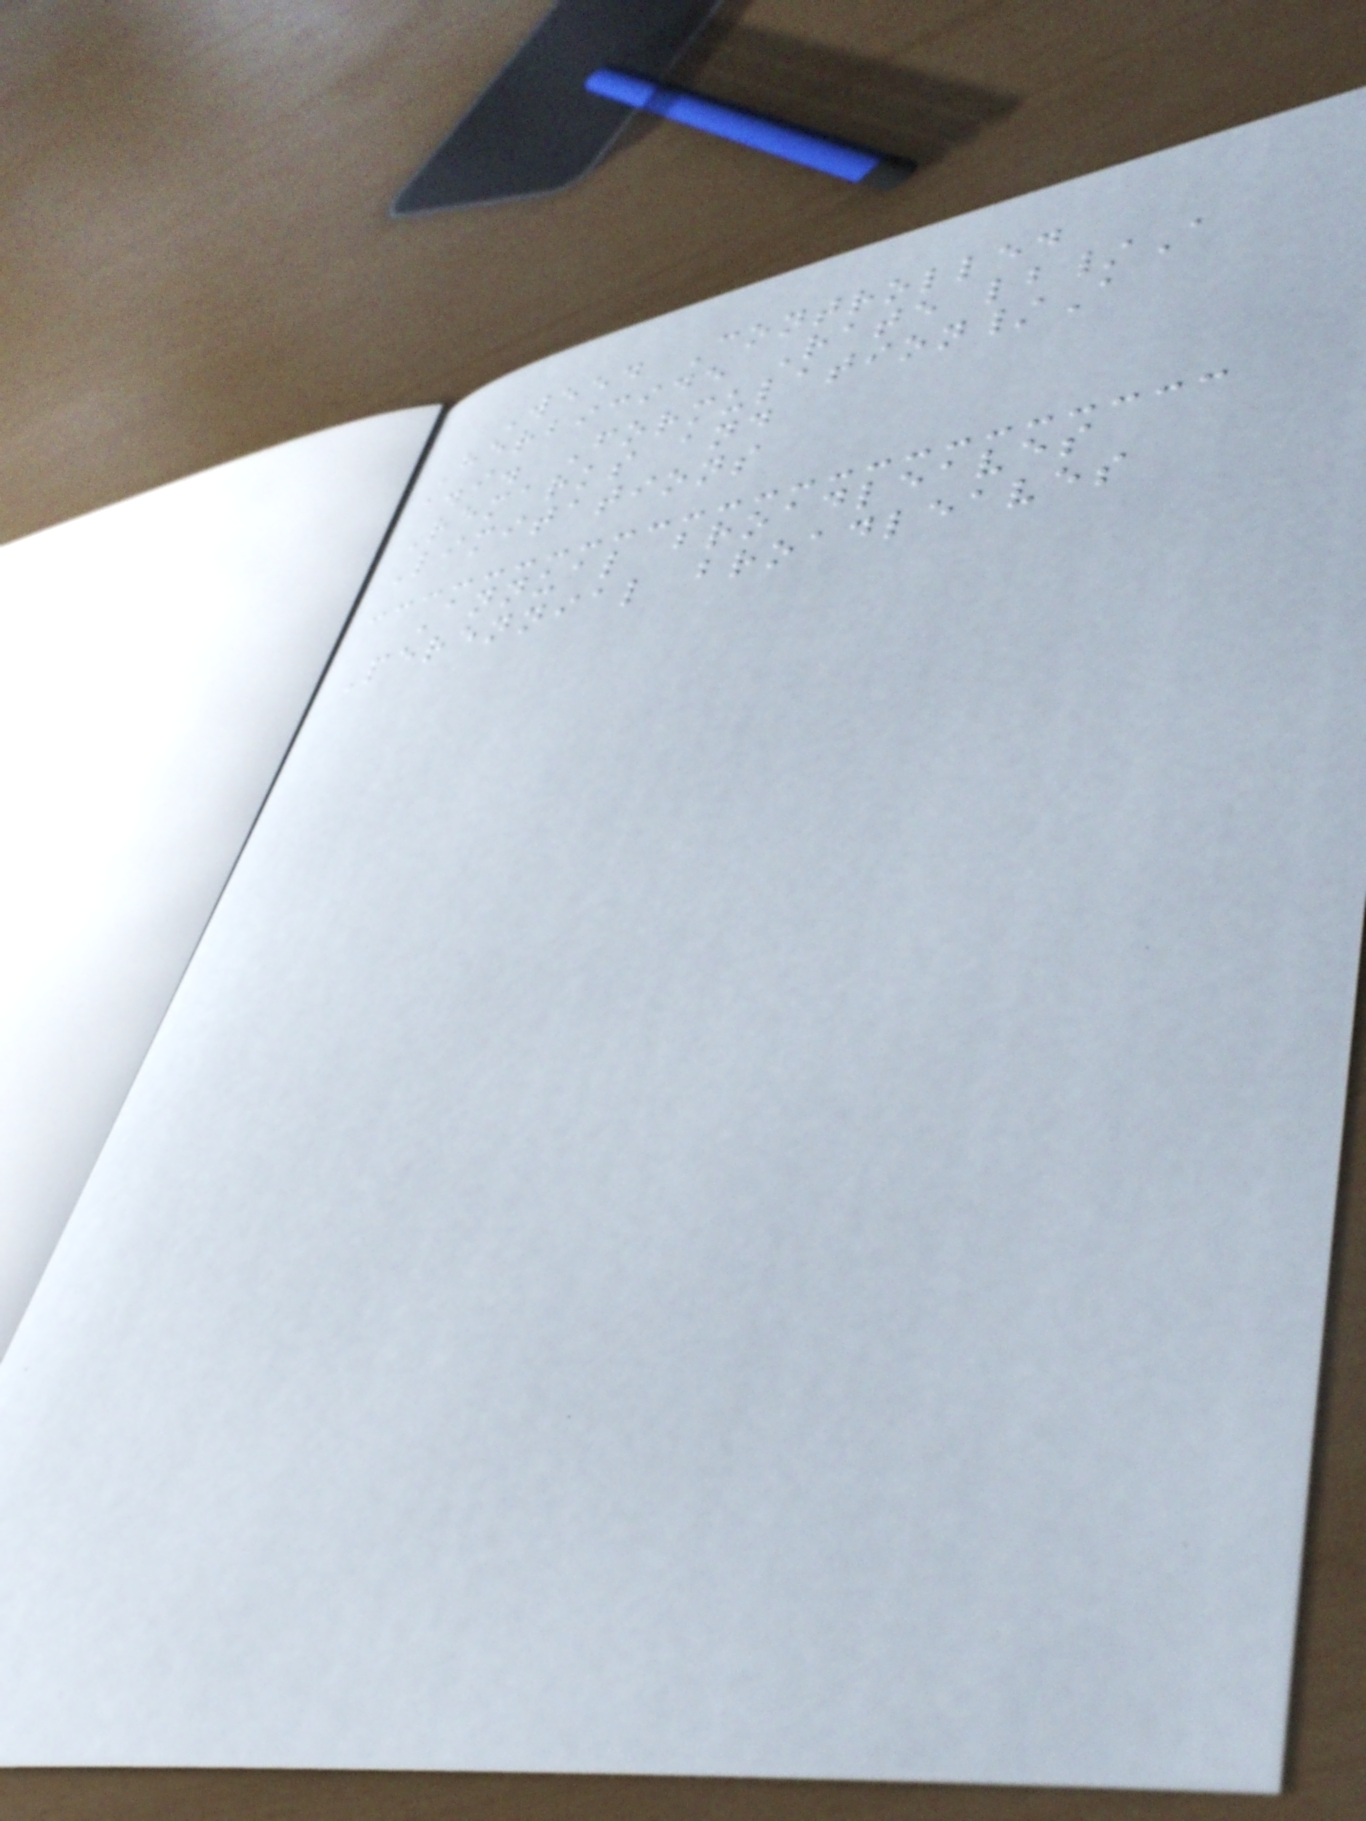Weed Controlled
Herbicide Rate lb/A
a.i. Formulation/A
Remarks and
Limitations
Annual broadleaves
Perennial broadleaves
